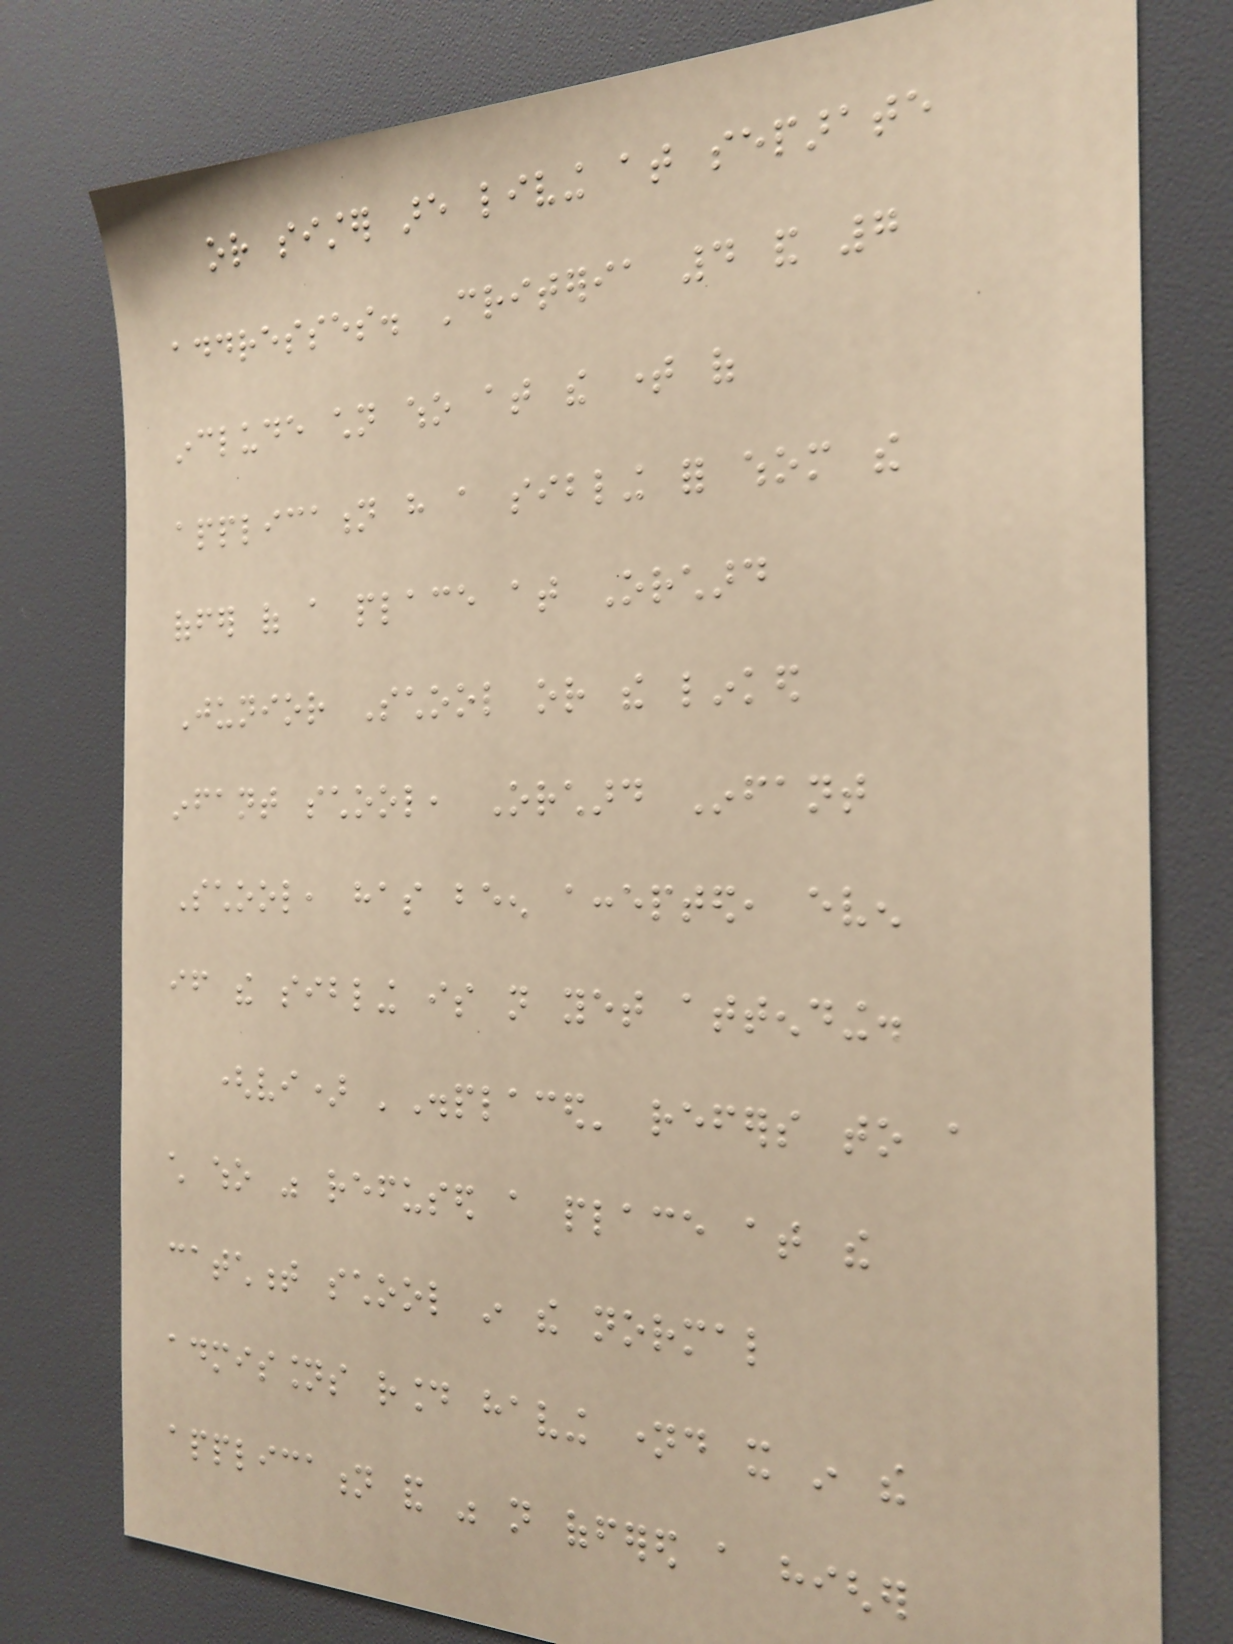or sister are living at separate
addresses. Criteria 4 and 7
include children who at the time of
application have a sibling for whom the
offer of a place at Orchard
Junior School or the linked
infant school, Orchard Infant
School, has been accepted, even
if the sibling is not yet attending.
(vi) 'Displaced' refers to a
child who was refused a place at the
catchment school in the normal
admissions round having named it in the
application and was not offered a higher
